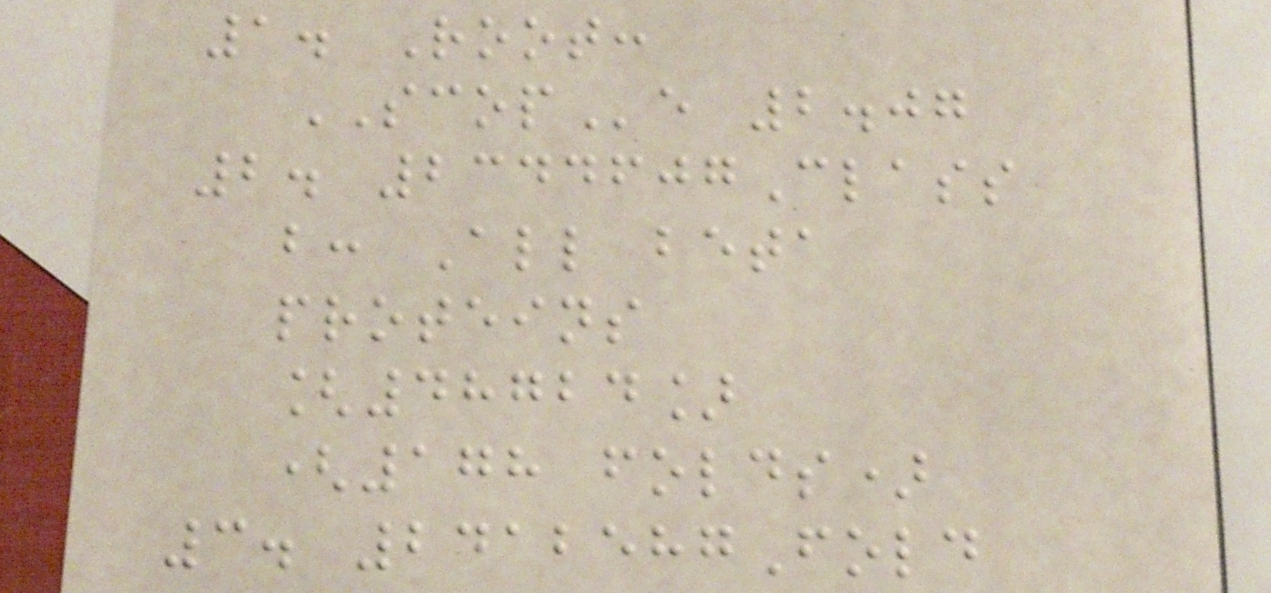1. Root:
SCOPe 2.07
2. 2344607Class
b: All beta
proteins
[48724]
(178 folds)
3. 2412587Fold
